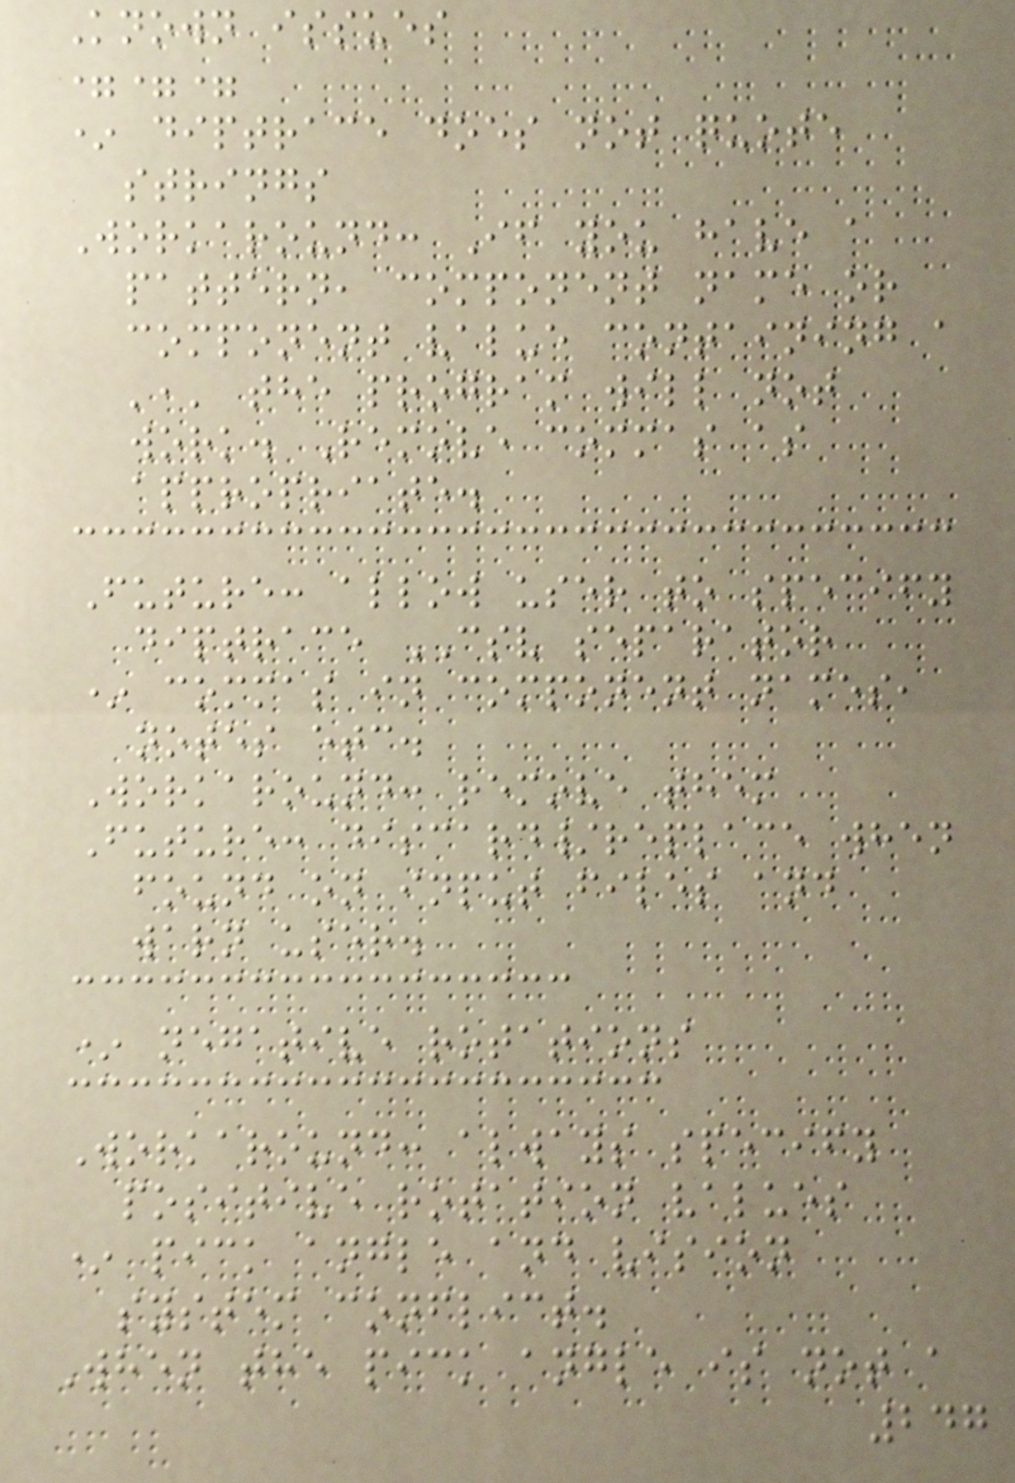Known issues
===
* diptrace does not quote
strings
Workaround: If you have a
pattern, component name or
component value containing a
',' the program will not
work. Remove commas as
appropriate.
Future: allow user to specify
diptrace CSV separator
* commas in component names,
notes etc.
Workaround: remove them
Future: discard/replace when
found on input files and
warn user.
* negative rotations
Workaround: always specify
positive rotation values
* pick angle and vision
system conflict.
When the pick angle is not a
247
